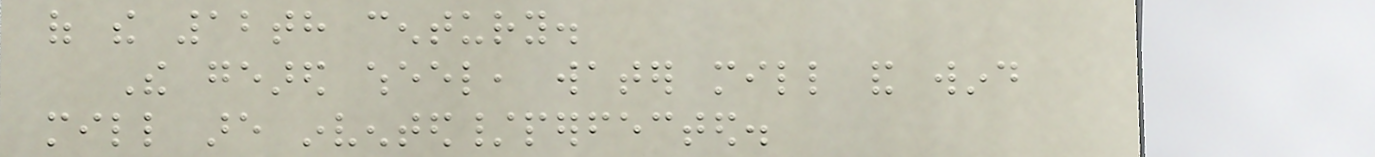of the 12th century.
The geared wheel, water mill and wind
mill are invented/perfected.
